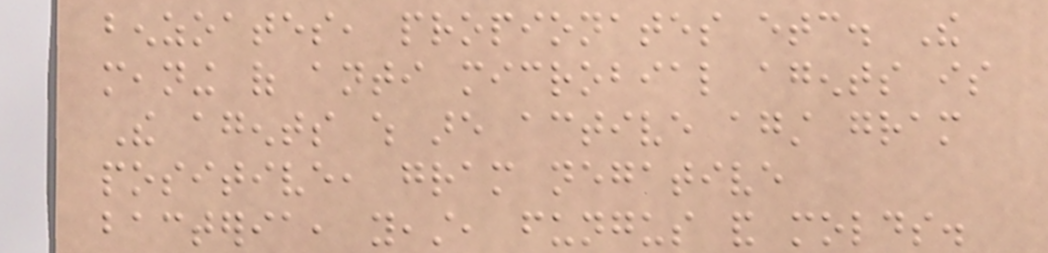benzoates, propionates etc. The
meaning of anti microbial agents is
The agents which are active against gram
positive, gram negative
bacteria, yeast, fungus and molds.
